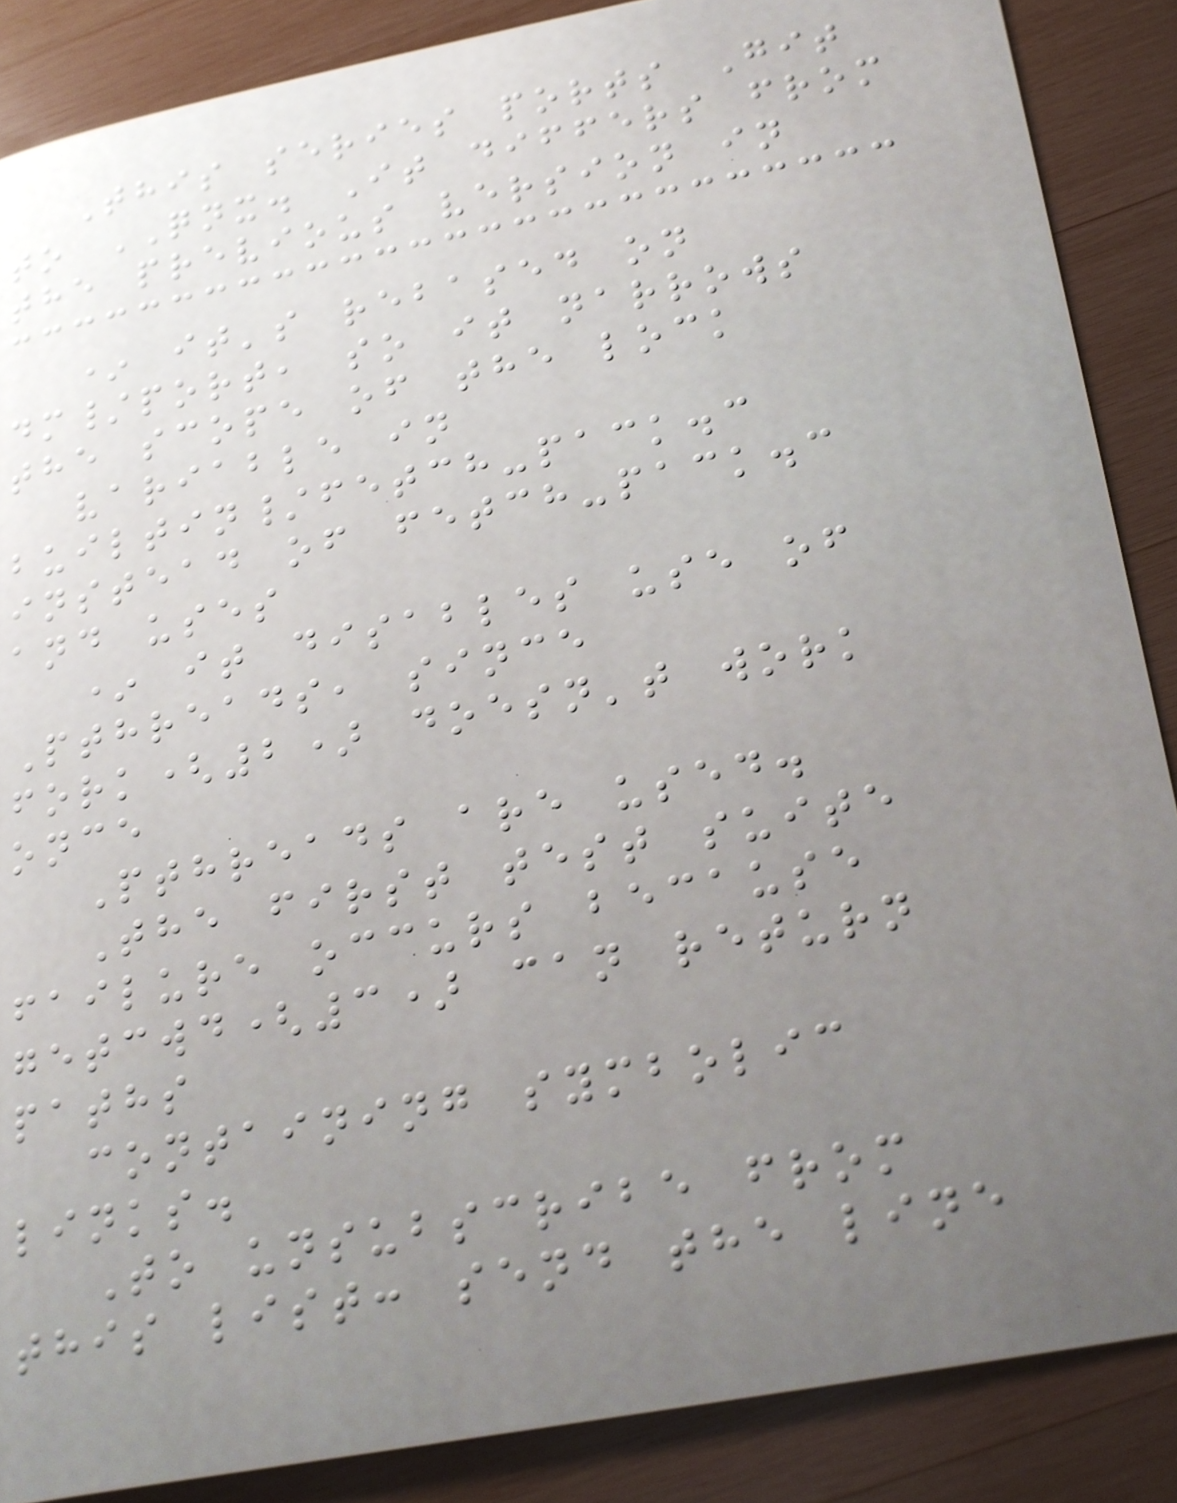This series ports Git
to QNX. It differs from
the previous version in
* it's rebased on
dm/port, so it narrows
the scope of the lock
variable in
builtin/fetch-pack.c
instead of fetch-pack.c
and uses
* it disables use of
Pthreads, since
fork(2) doesn't work
once
Pthreads are used.
The first test suite
failure occurs because
getcwd(3) can return
paths
containing symbolic
links.
To unsubscribe from
this list: send the line
